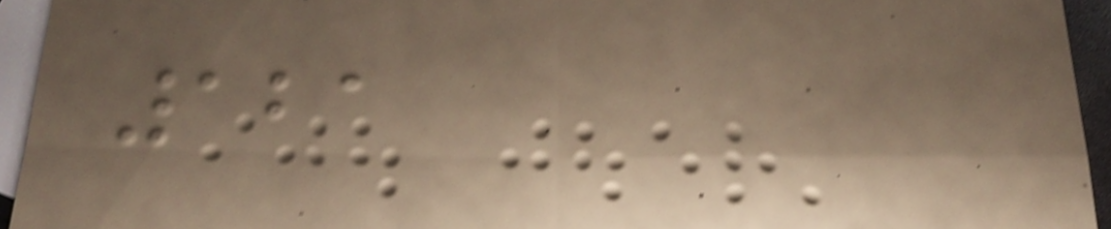121
